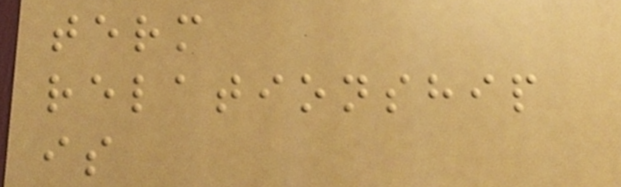term
relationship
is
